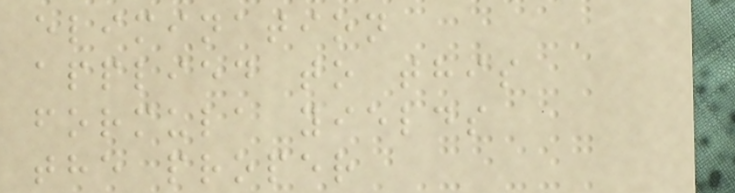elimination
applied to this
formula yields
the proper
